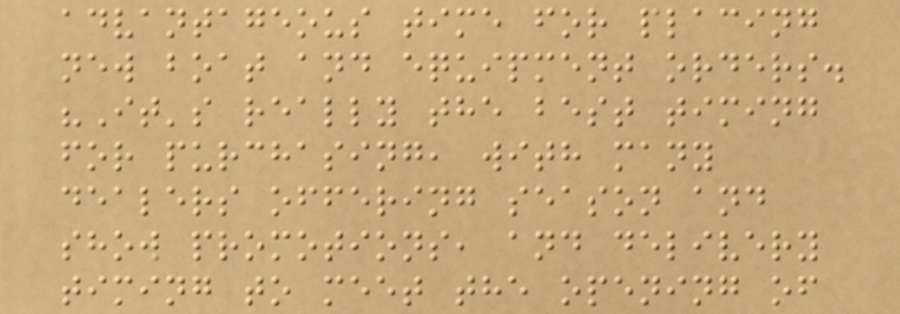advantageous time for placing
new boat and equipment orders.
"It's really the best timing
for purchasing, with many
dealers offering season and
show promotions, and delivery
timing to meet the opening of
